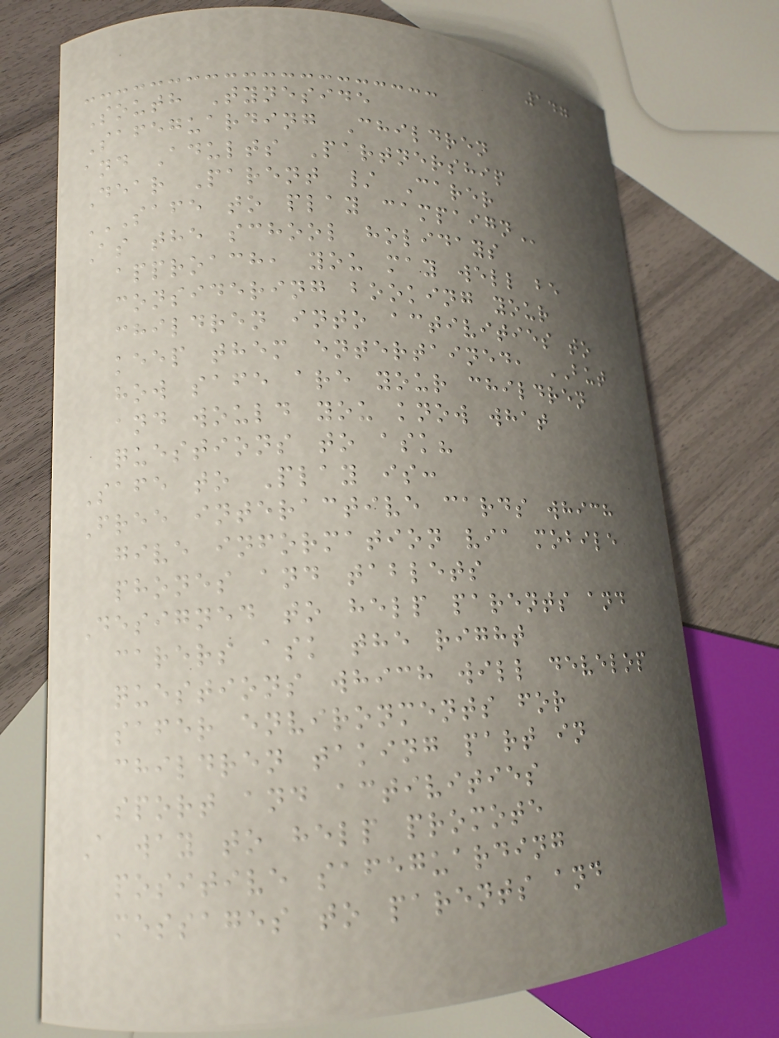147
South Tyneside
Safeguarding Children
and Adults Partnership
Dear Parent / Carer
SAFE TO PLAY CAMPAIGN
As the school holidays
approach, you may well be
considering booking your
children into activities to
keep them entertained, BUT
how safe are your children
and would you know what
questions to ask?
Safe to Play is:
Free interactive cards which
give information via mobile
phones and tablets
Designed to help parents and
carers ask the right
questions which will develop
safer environments for
children taking part in
sport and activities
A way to help promote
positive safeguarding
messages to parents and
